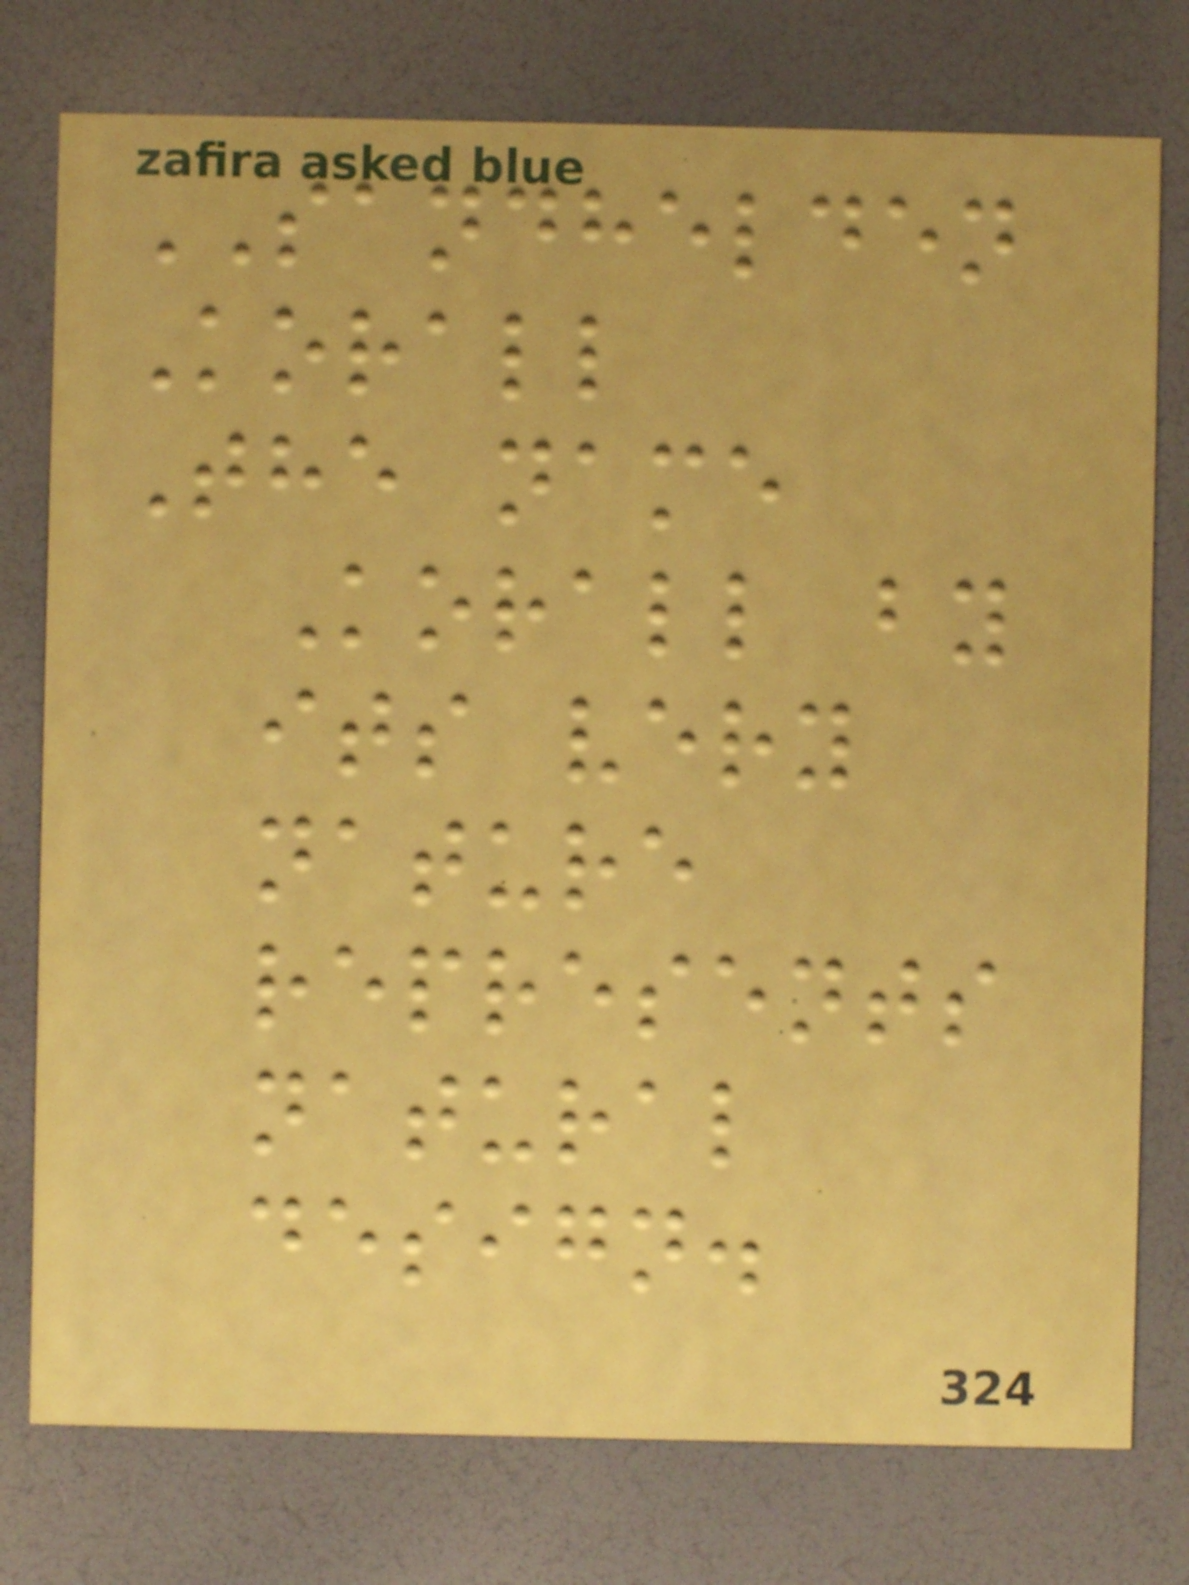SANDHELDEN
Korall
The name
Korall by
its very
nature
represents
natural
design.
